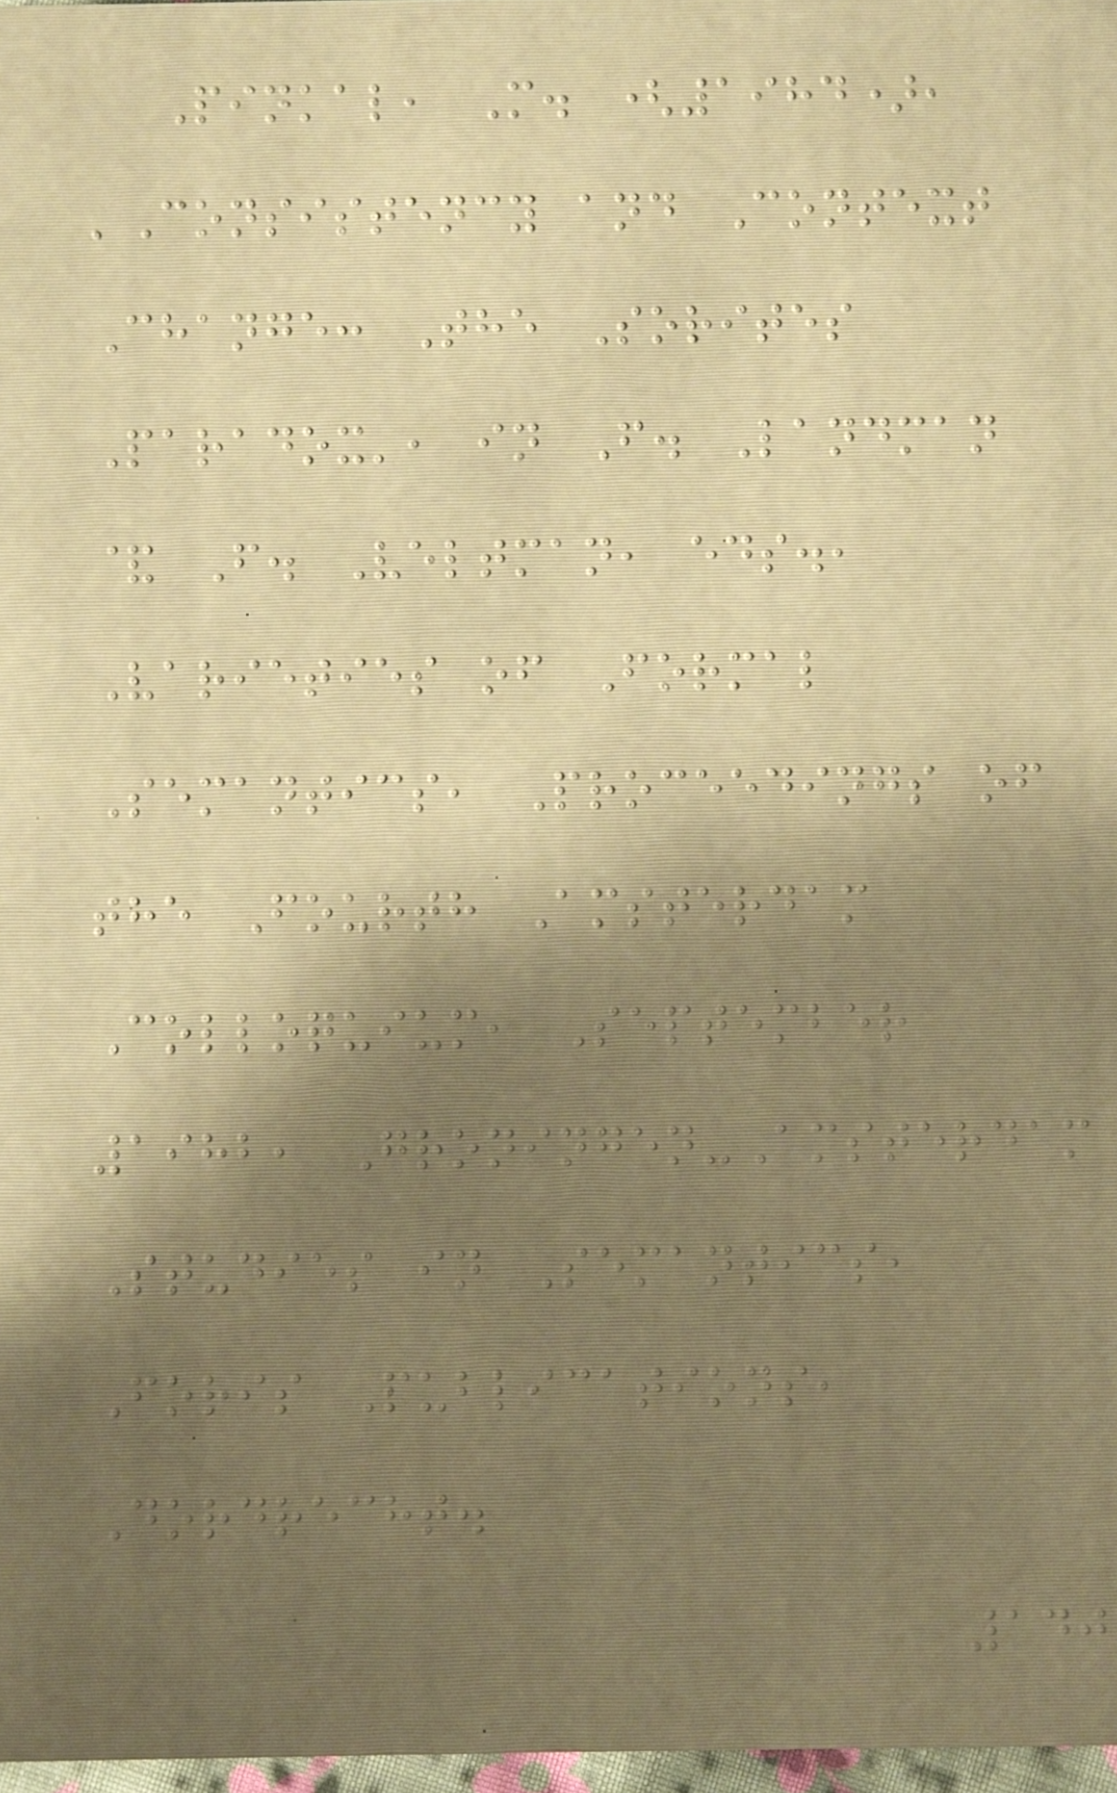Pinkal, M. (1984),
'Consistency and Context
Change: The Sorites
Paradox', in F. Landman
& F. Veltman, eds.,
Varieties of Formal
Semantics, Proceedings of
the Fourth Amsterdam
Colloquium, September
1982, Groningen-Amsterdam
Studies in Semantics,
Foris Publications,
Dordrecht.
140
